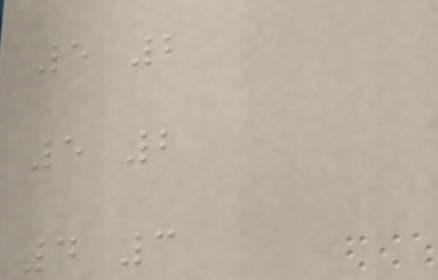5 2
5 2
4 3
